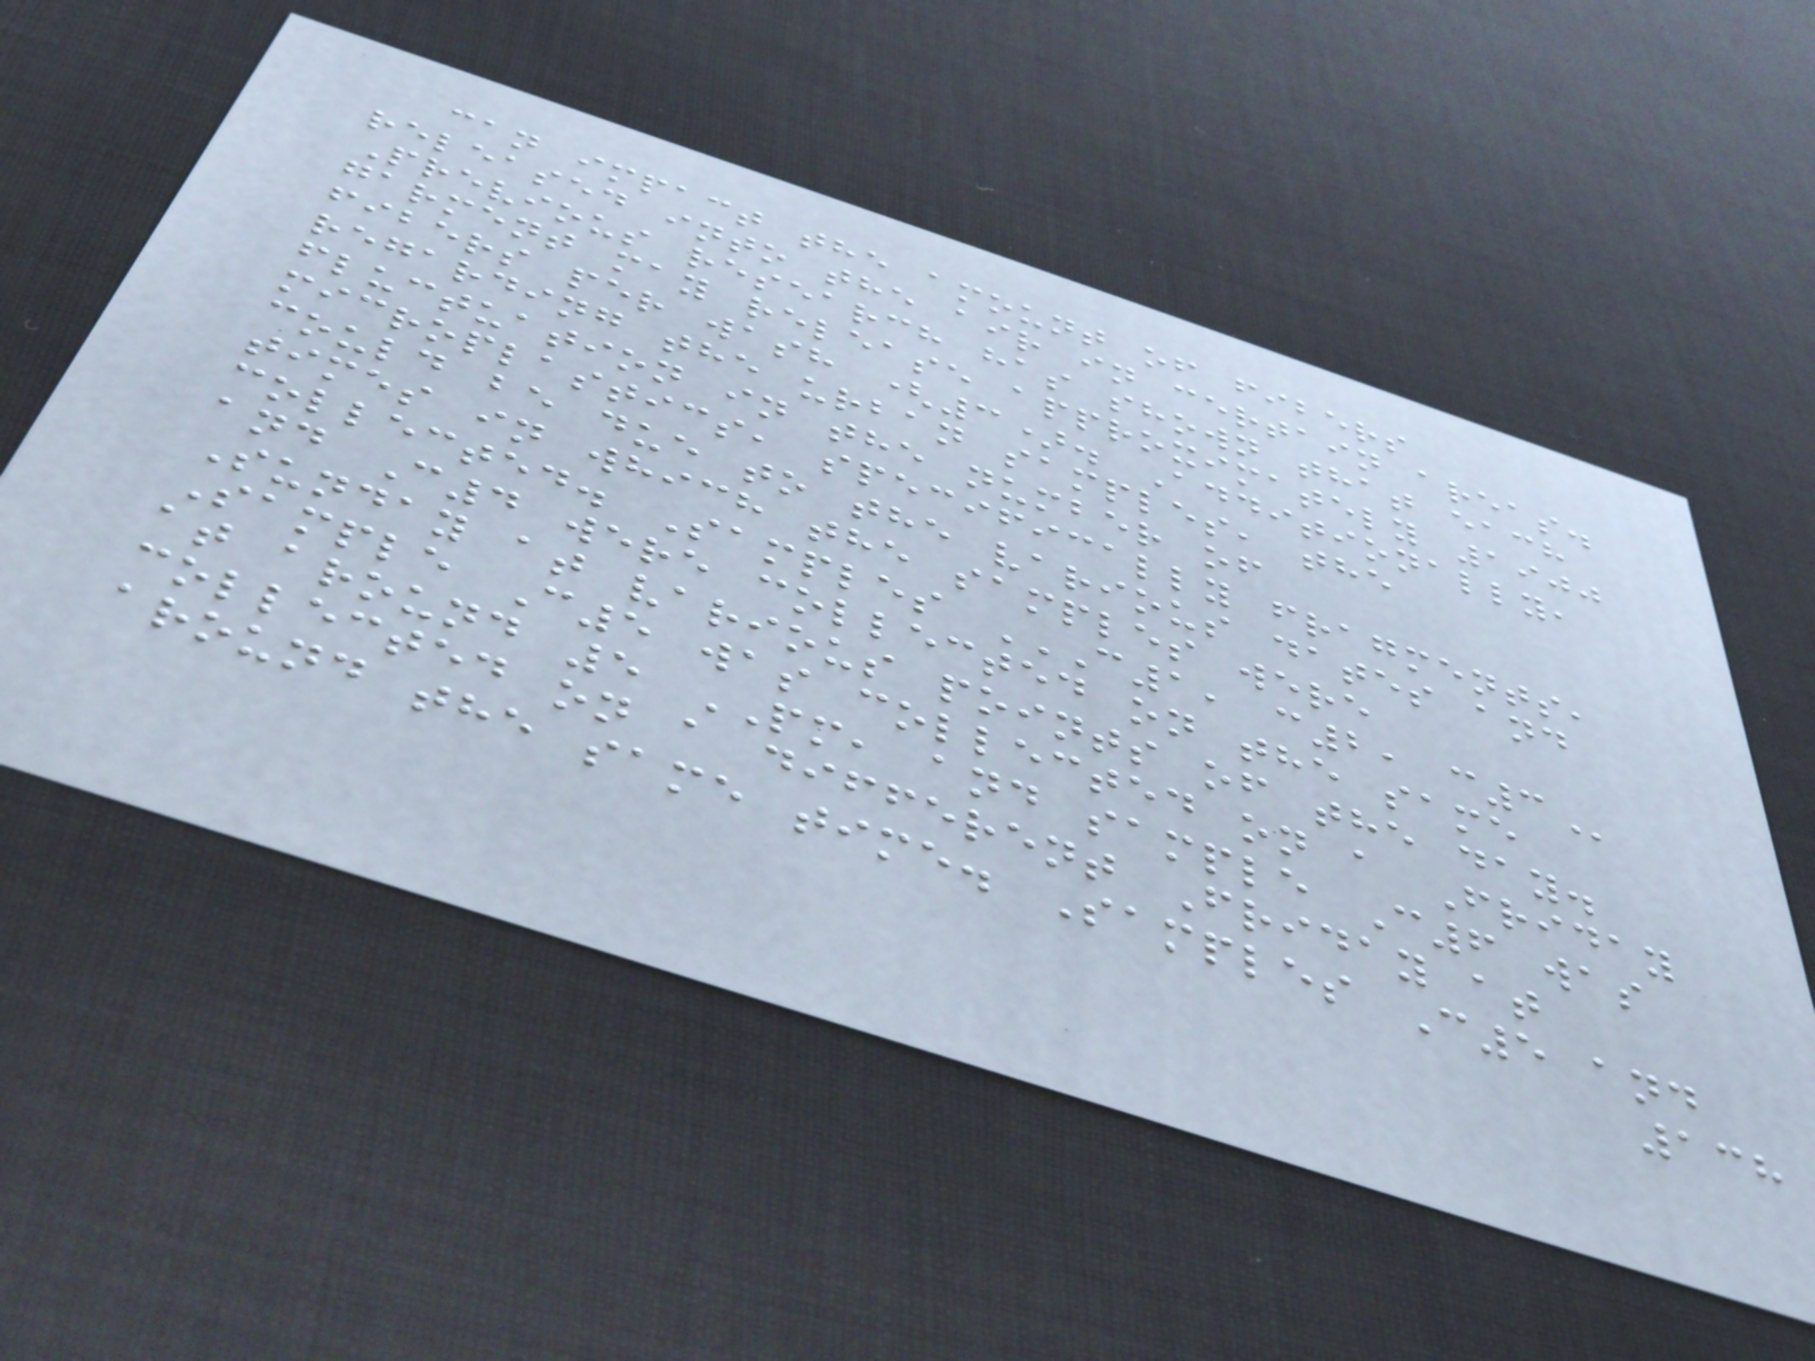can impact the amount of fibers
released into the air in certain areas.
Previous research has shown that each
garment may release approximately 1900
fibers per wash (3). Additionally,
regarding the urban samples, the
fluctuation in the number of
microplastics, specifically fragments,
could be due to the various dates and
times in which the samples were
collected. Samples C1, C2, C3
and C4 were collected on the same
Sunday at various points of the day.
Sample C5 was collected on a Friday
at around 5 PM, and sample C6 was
collected on a different Friday at
around the same time. Samples C5 and
138
